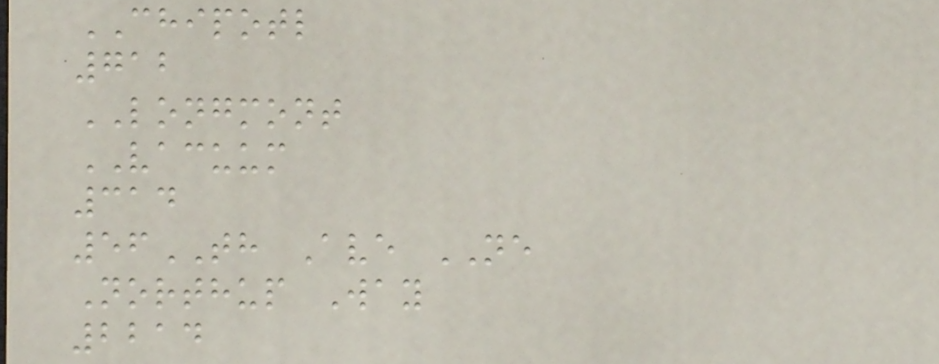CHIPOTL
712
LONGMONT
VACUUM
314
56TH Ave NE
Northup Way
2214
